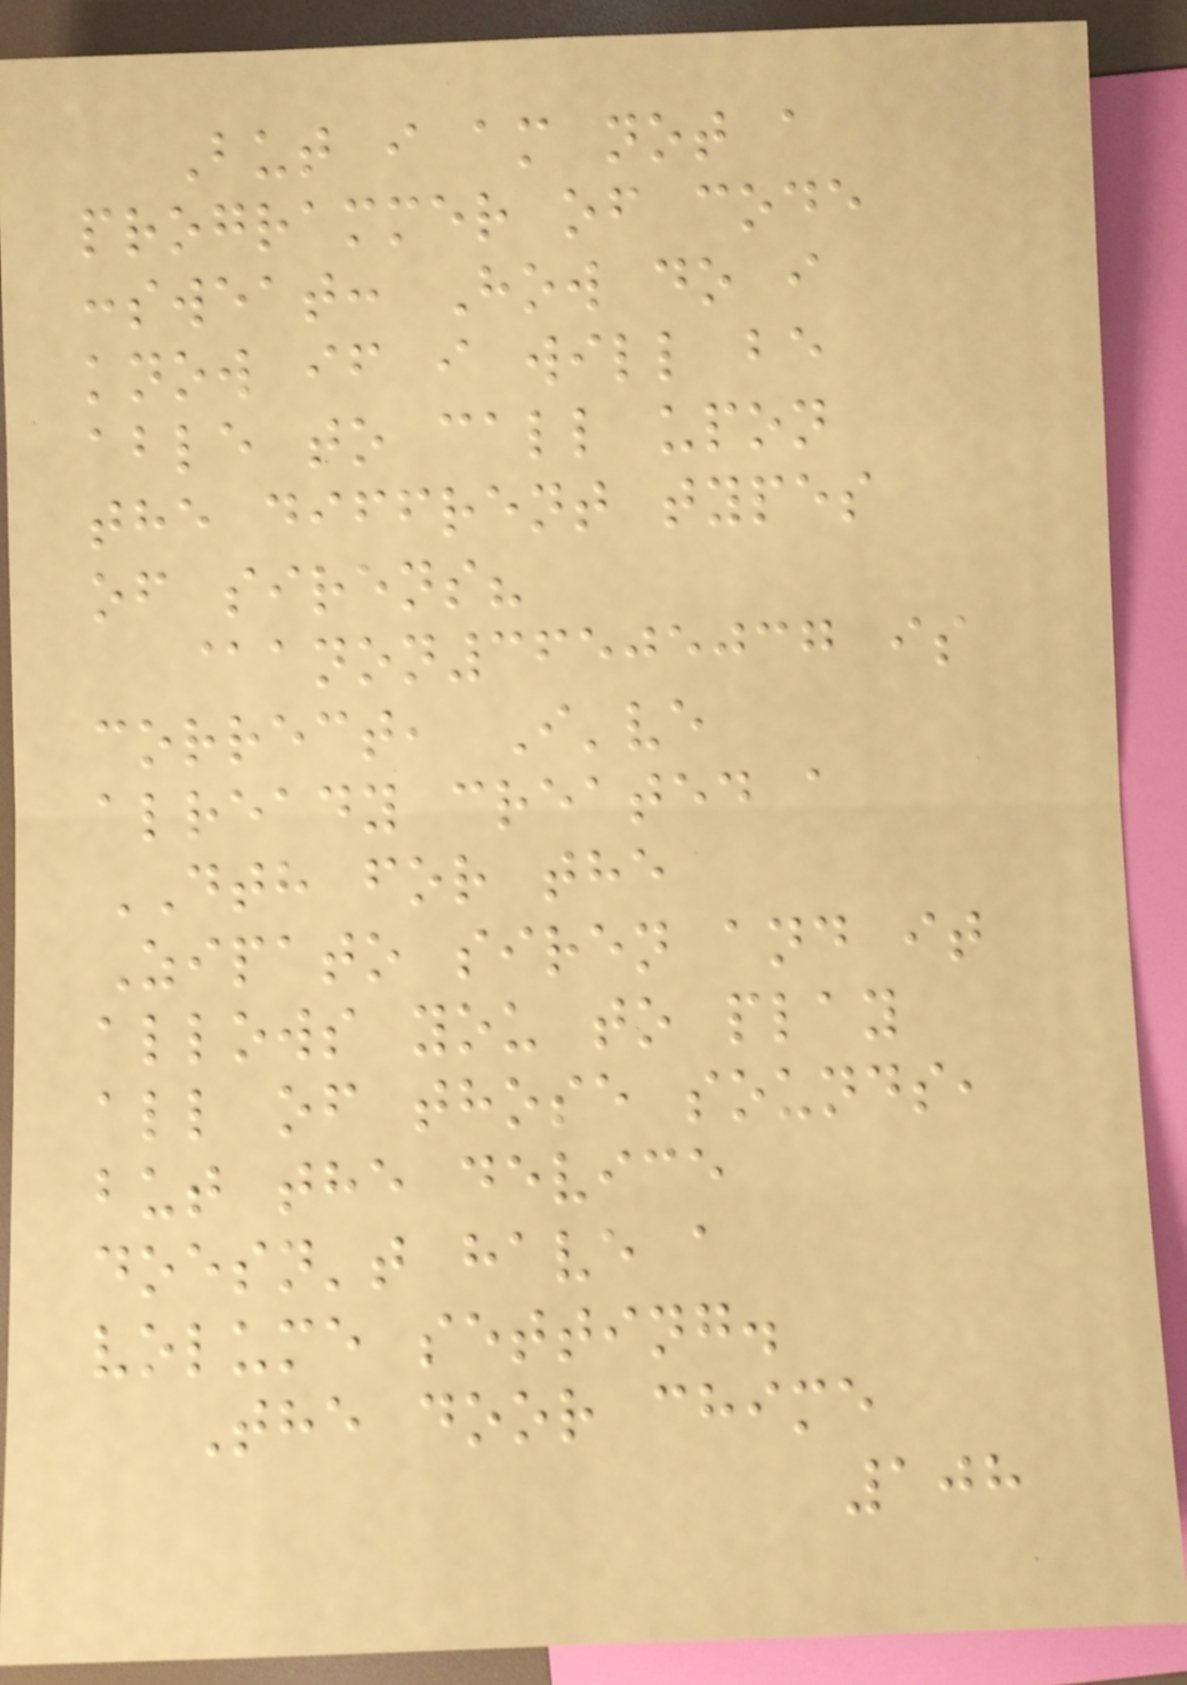But i am not a
programmer of code
:sweat: How do i
know if i will be
able to call upon
the diffrent types
of sirens?
@anon36505037 is
correct, I've
already created a
DTH for the
Zipato siren and it
allows you to play
all of those sounds,
but the device
doesn't have a
volume setting.
The door chime
108
